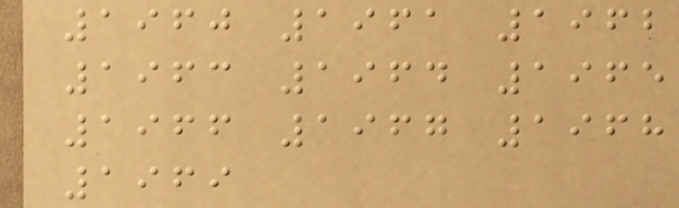1960 1961 1962
1963 1964 1965
1966 1967 1968
1969
